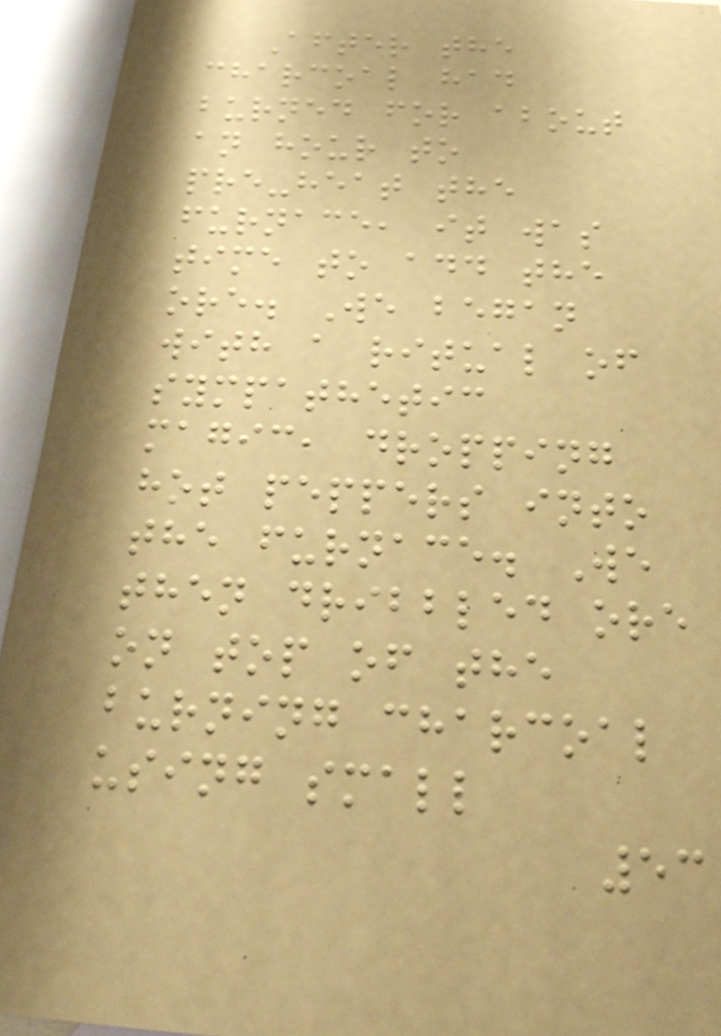After the
charcoal had
burned for about
an hour to
pre-heat the
furnace, it was
time to add the
ore. We began
with a ritual of
sympathetic
magic, dropping
hot peppers into
the furnace. We
then dribbled ore
on top of the
burning charcoal
using small
53
